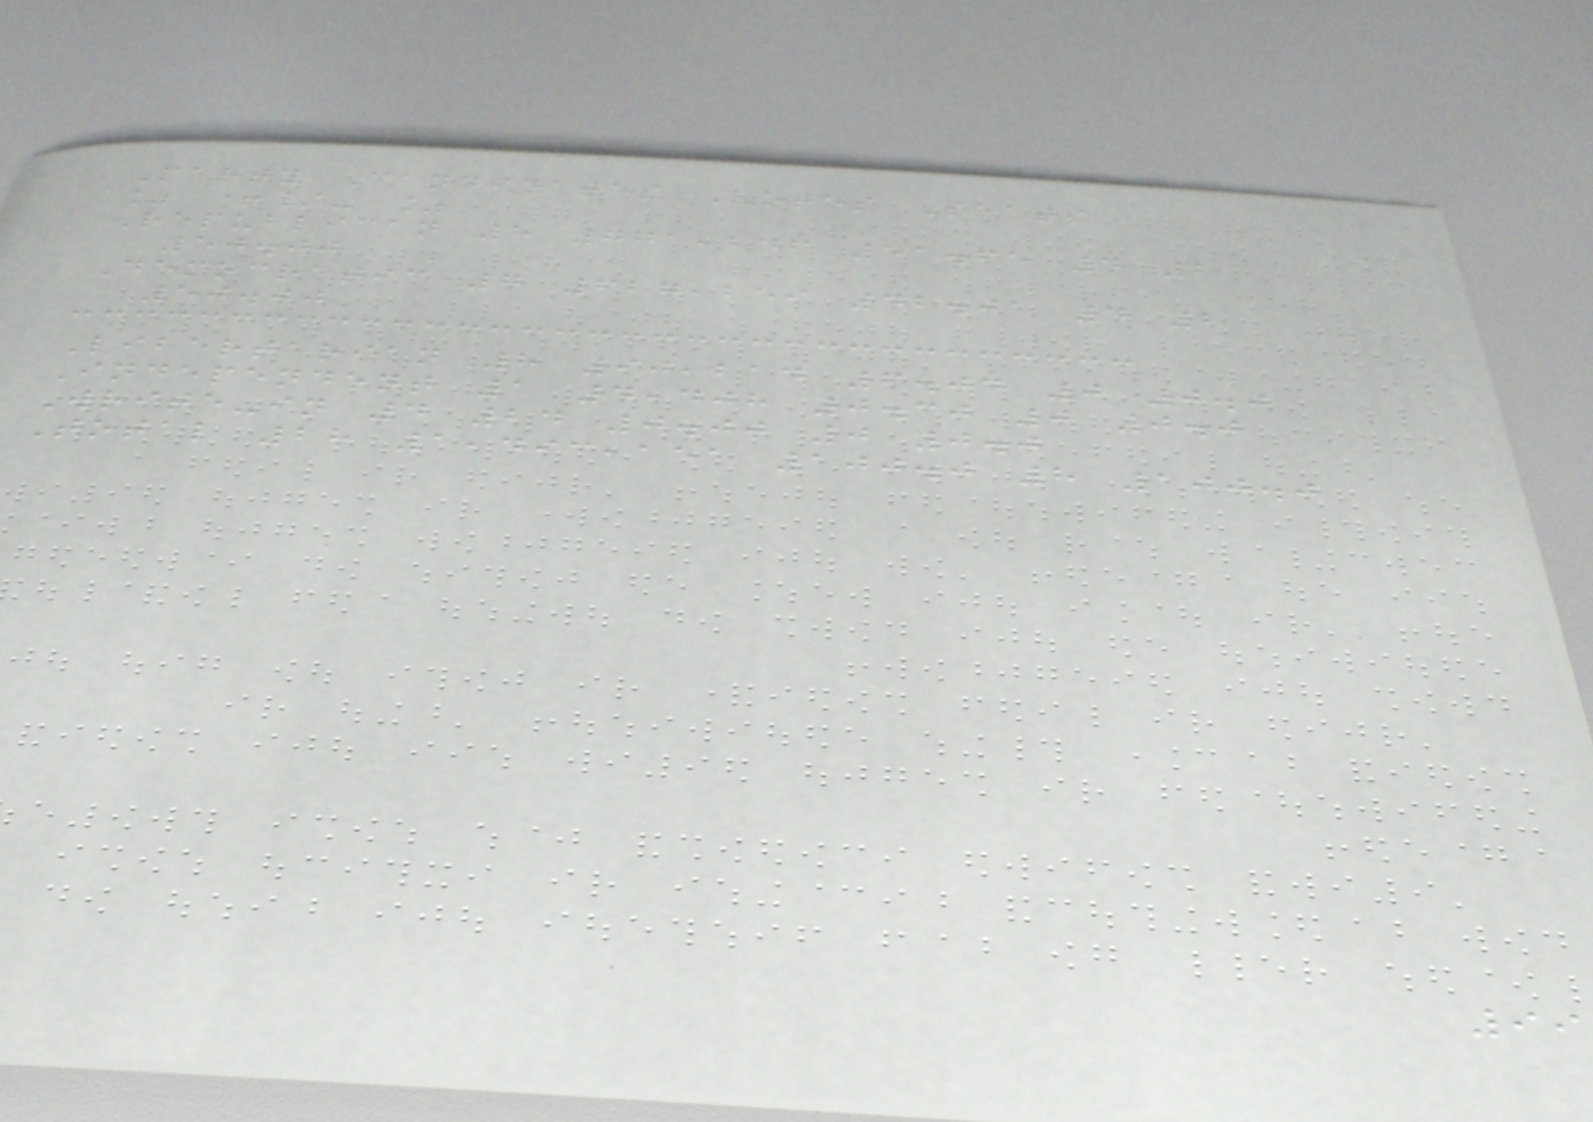Party Candidates Votes Seats
% +/- %
Republican 8 771,246 51.65 4 2
50.00
Democratic 7 627,259 42.01 4 2
50.00
Libertarian 8 90,214 6.04 0 0.0
Independent 1 4,408 0.30 0 0.0
Write-in 4 24 0.00 0 0.0
Total 28 1,493,151 100.0 8 100.0
99
